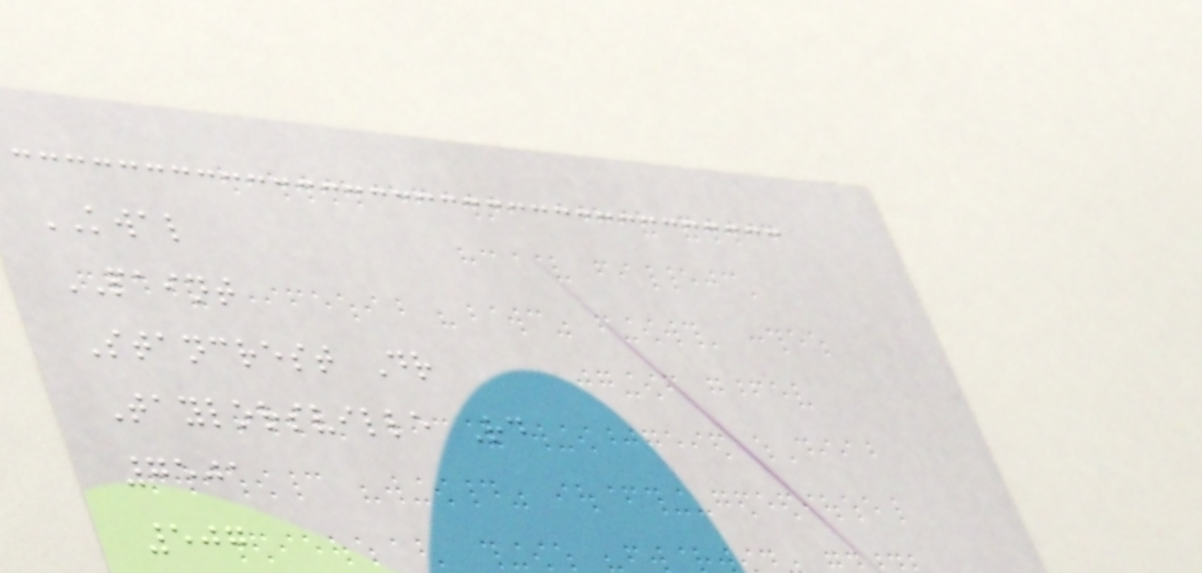KWAL
PAINT
Stancrest Dr
Taylorsville Rd
7501
507
